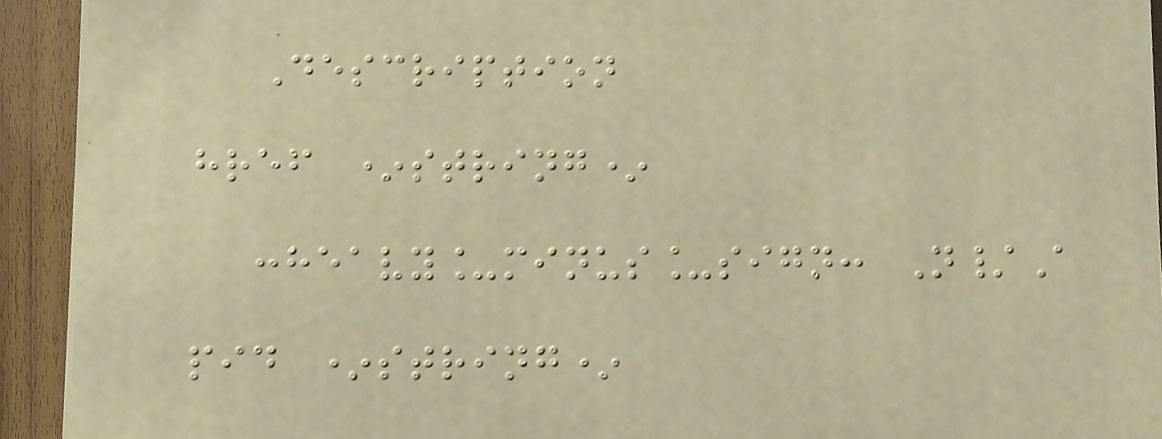Description
href *string*
:heavy_minus_sign: N/A
pid *string*
